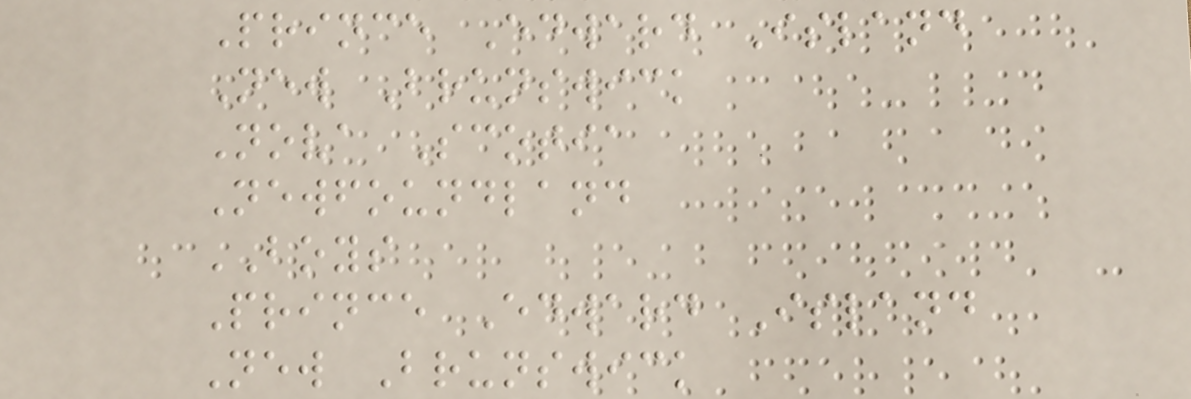Prince Edward Island
New Brunswick
Nova Scotia
Newfoundland
BOYS
Prince Edward Island
New Brunswick
